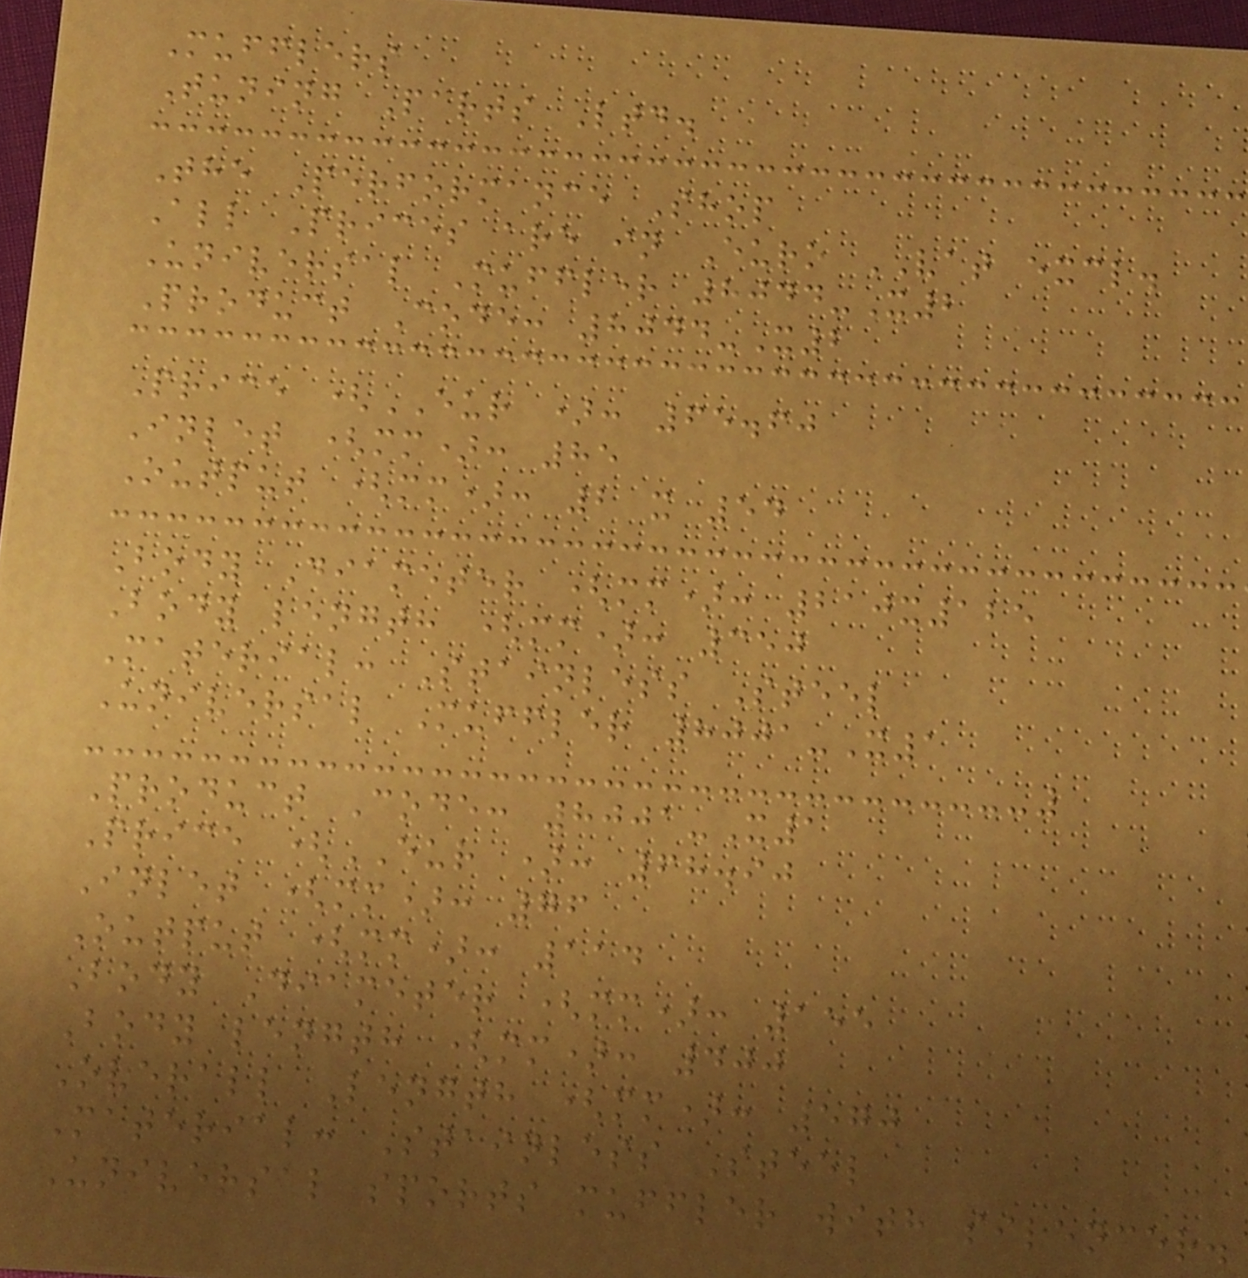Mufflers
Tuning Parts Ltd.
The Performance Shop
All Prices are in Euro VAT excl.
Universal Muffler 8044-X2
Product Code: 8044-X2
Price (EUR ): 65.60
Inlet (mm): 85
Output (mm): 2 x 54
Body Diameter (mm): 210x125
Body length (mm): 350
Material: Stainless Steel
Universal Muffler 8001-X1
Product Code: 8001-X1
Price (EUR ): 68.90
Inlet (mm): 76
Output (mm): 114
Body Diameter (mm): 155
Body length (mm): 400
Overall Length (mm): 570
Material: Stainless Steel
Universal sports muffler with silencer.
